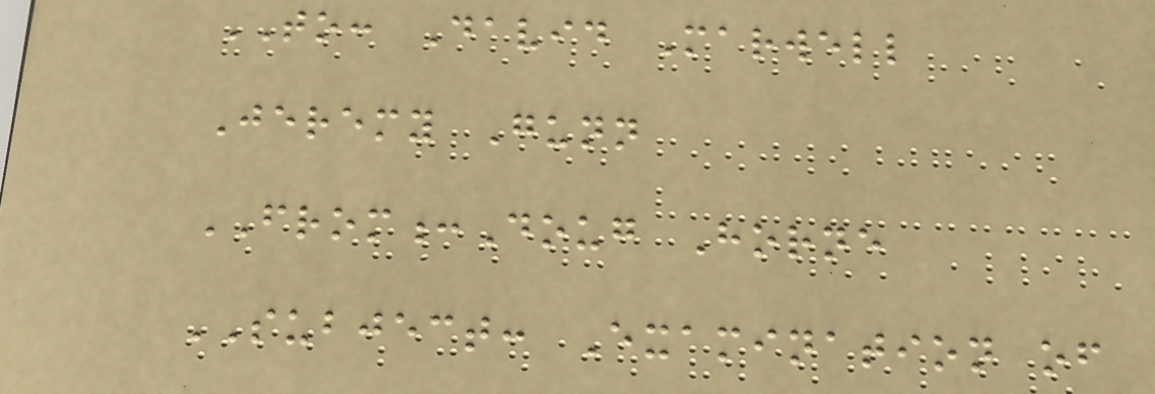TO: David Marwell
Jeremy Gunn
FROM:Doug Horne
SUBJECT: Examination of
